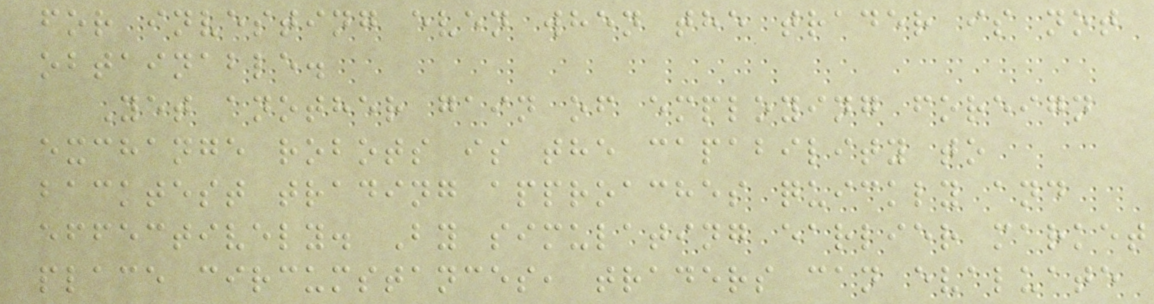for investing even when the trader is not
obtainable.
Yet another gain of employing foreign
exchange robots is the capability to
backtest trading approaches quickly and
effectively. By simulating earlier market
place circumstances, traders can evaluate
